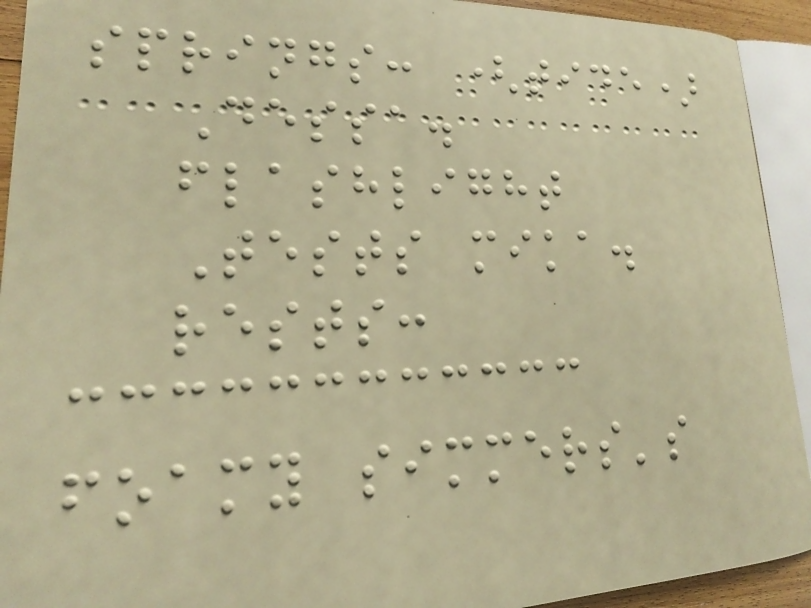springs: (tide)
Dessa.
flashlight
Tests mika.
rests:
foamy simmers's
